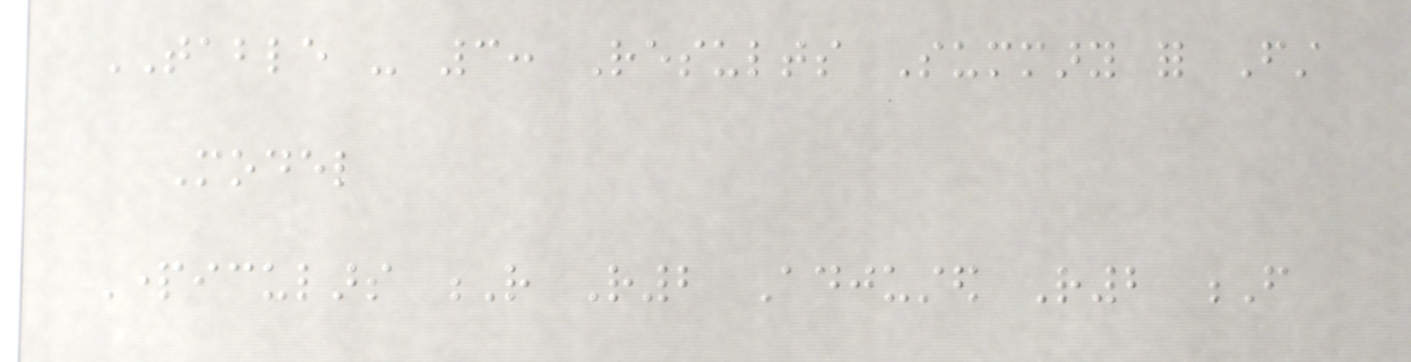TABLE - 3: Results Summary for First
Model
Particulars R R2 Adjusted R2 F
